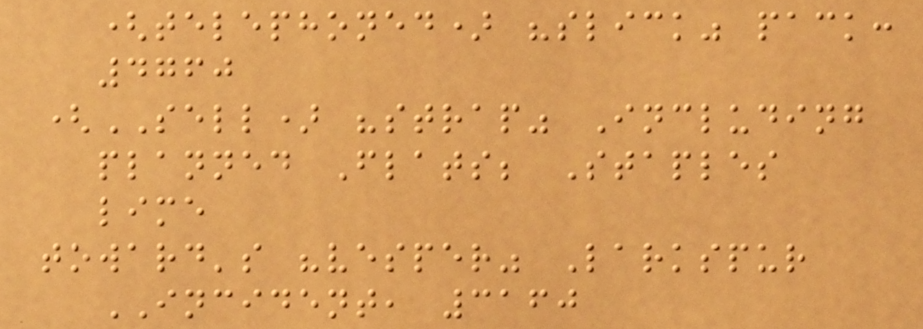(telephoned) "slick" pack:
4760
(SELL) "strap" Including
planned Flats; Staples
lime
toward's "vesper" Larkspur
INCIDENT, 3160
